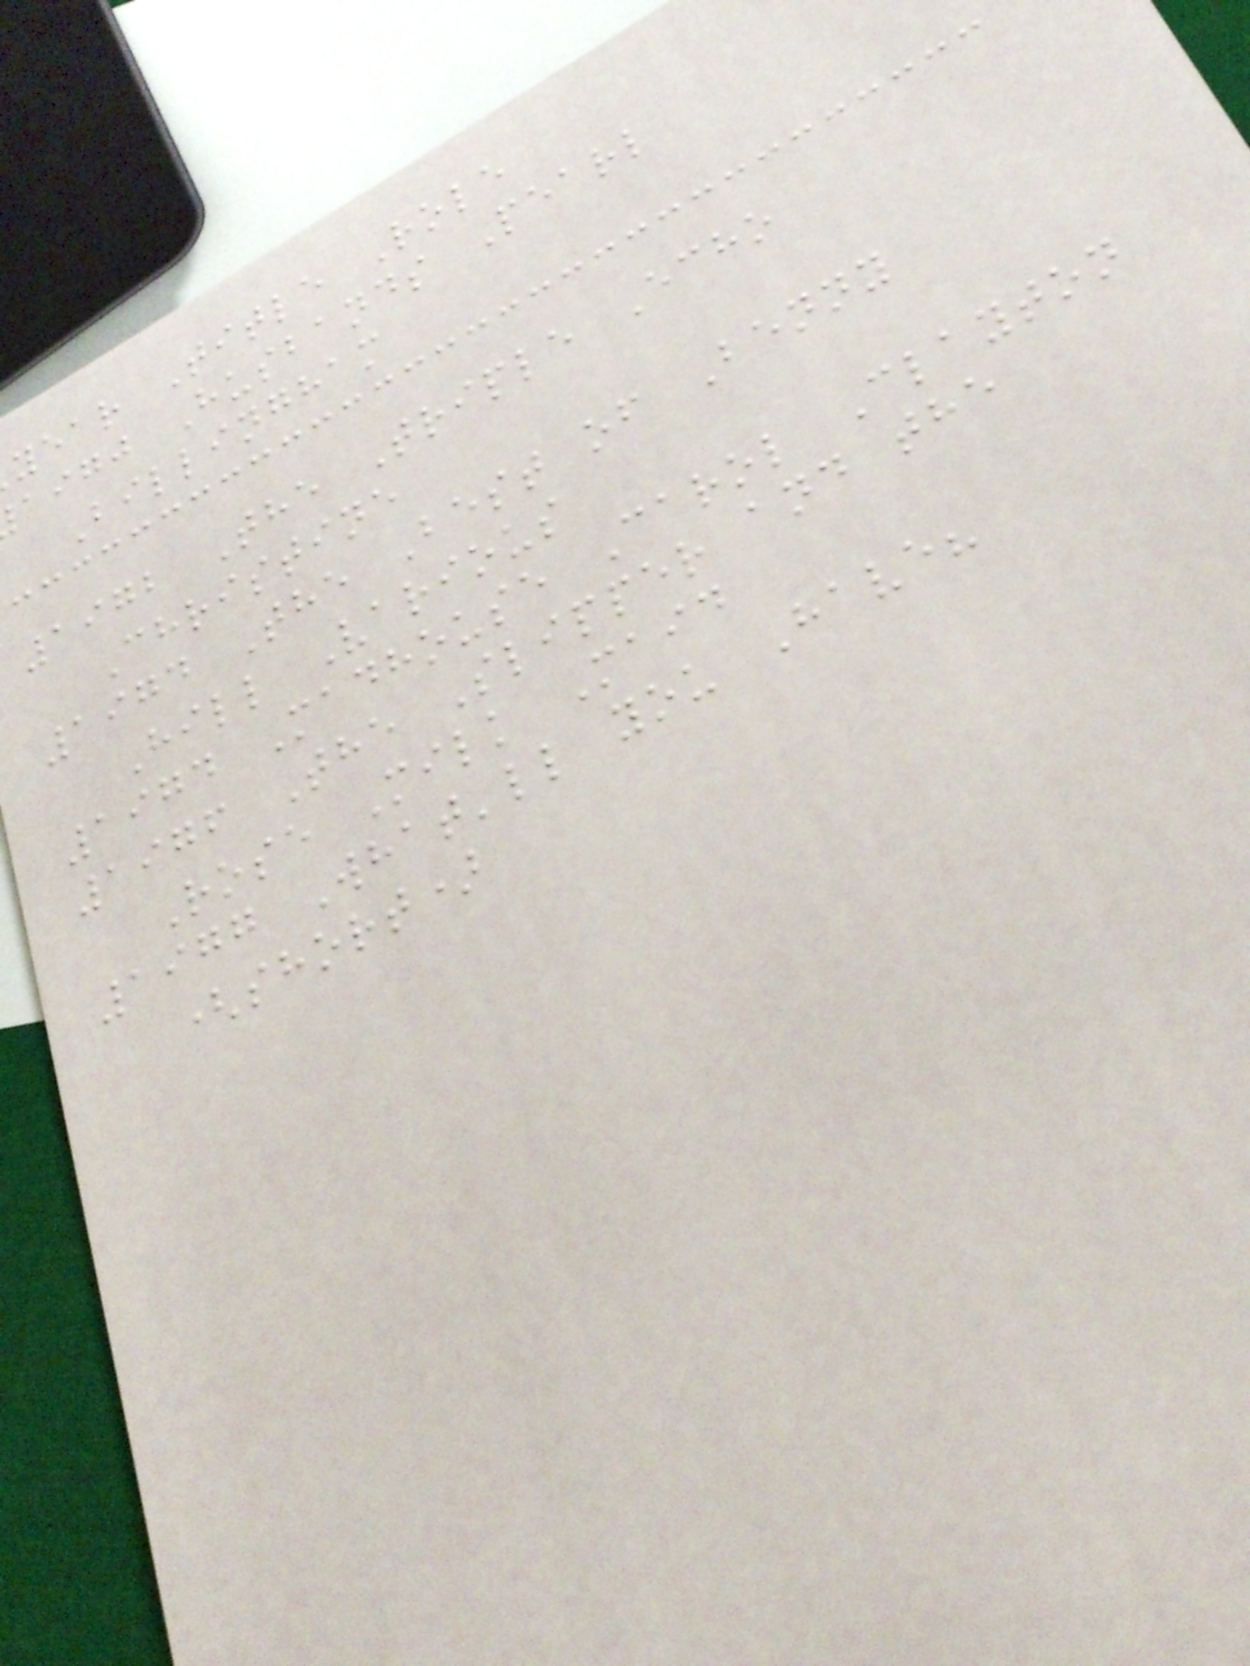year Title Role
aigj Husbands Pearl
Billingham
1972 The Triple Echo
Christine
1974 The Best of Benny
Hill Various
1974 Madhouse Carol Clayton
1976 The Slipper and the
Rose Milk Maid
1977 What'll you Have?
(short)
